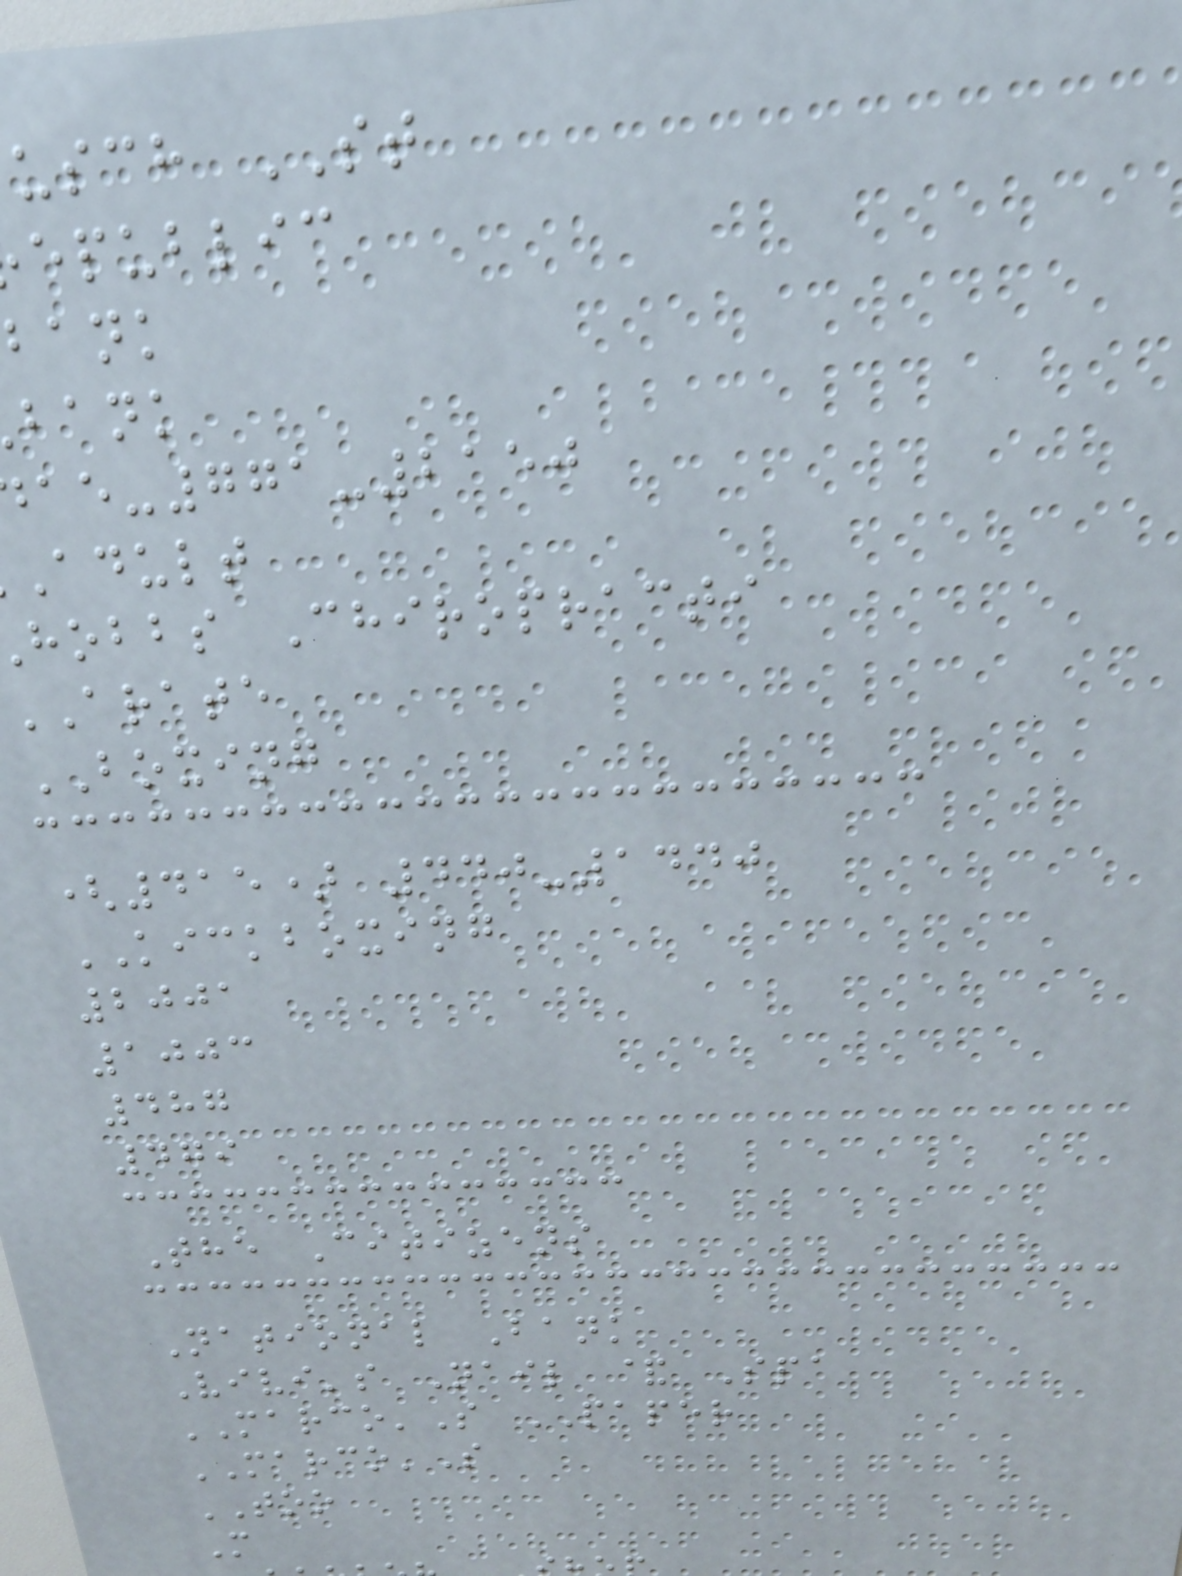usch ST
epublic
bank
bank
-771-2150
adult
hobbs Chiropracti
ARATE
BOXING
(415) 440-1440
KICKBOXING
2001
1003
487
479
The Citizens
National Bank
Vivi's Nail & Spa
MARCO'S PAPER
MARCO'S
TOO
M
